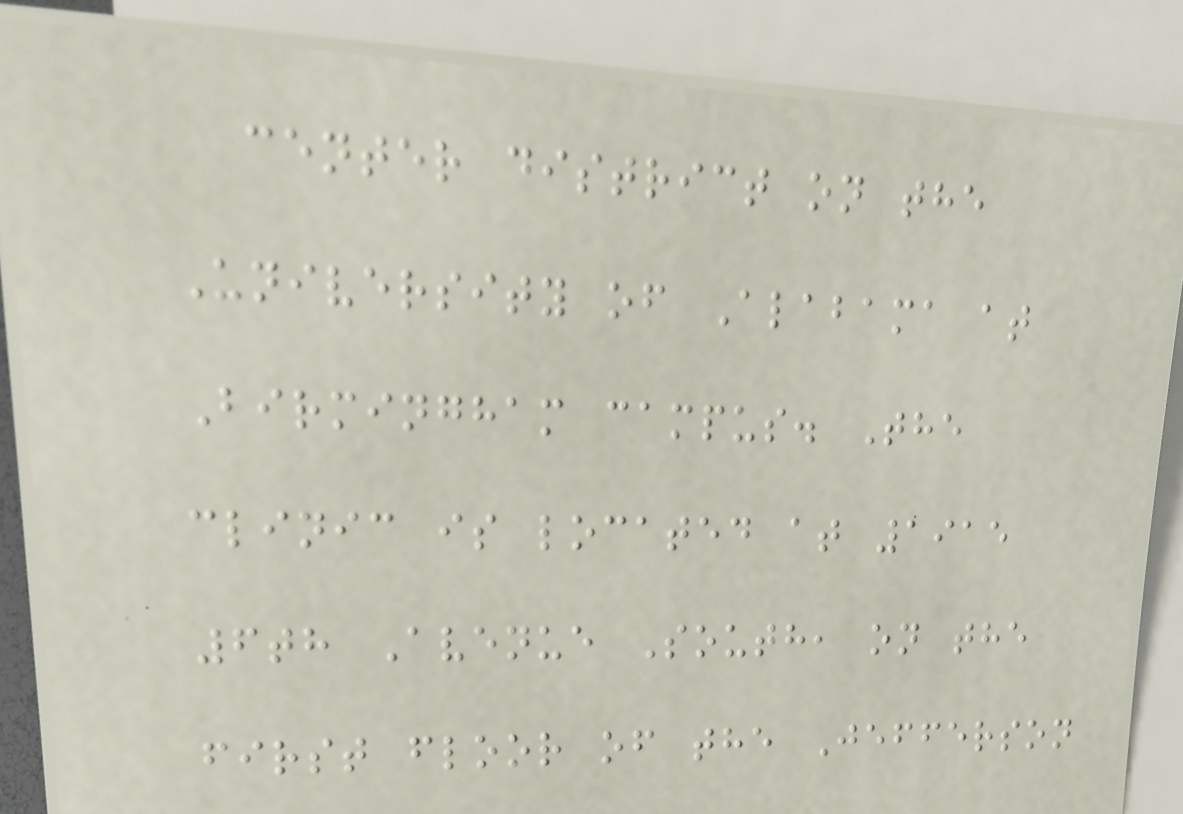center district on the
University of Alabama at
Birmingham campus. The
clinic is located at 1915
6th Avenue South, on the
first floor of the Jefferson
